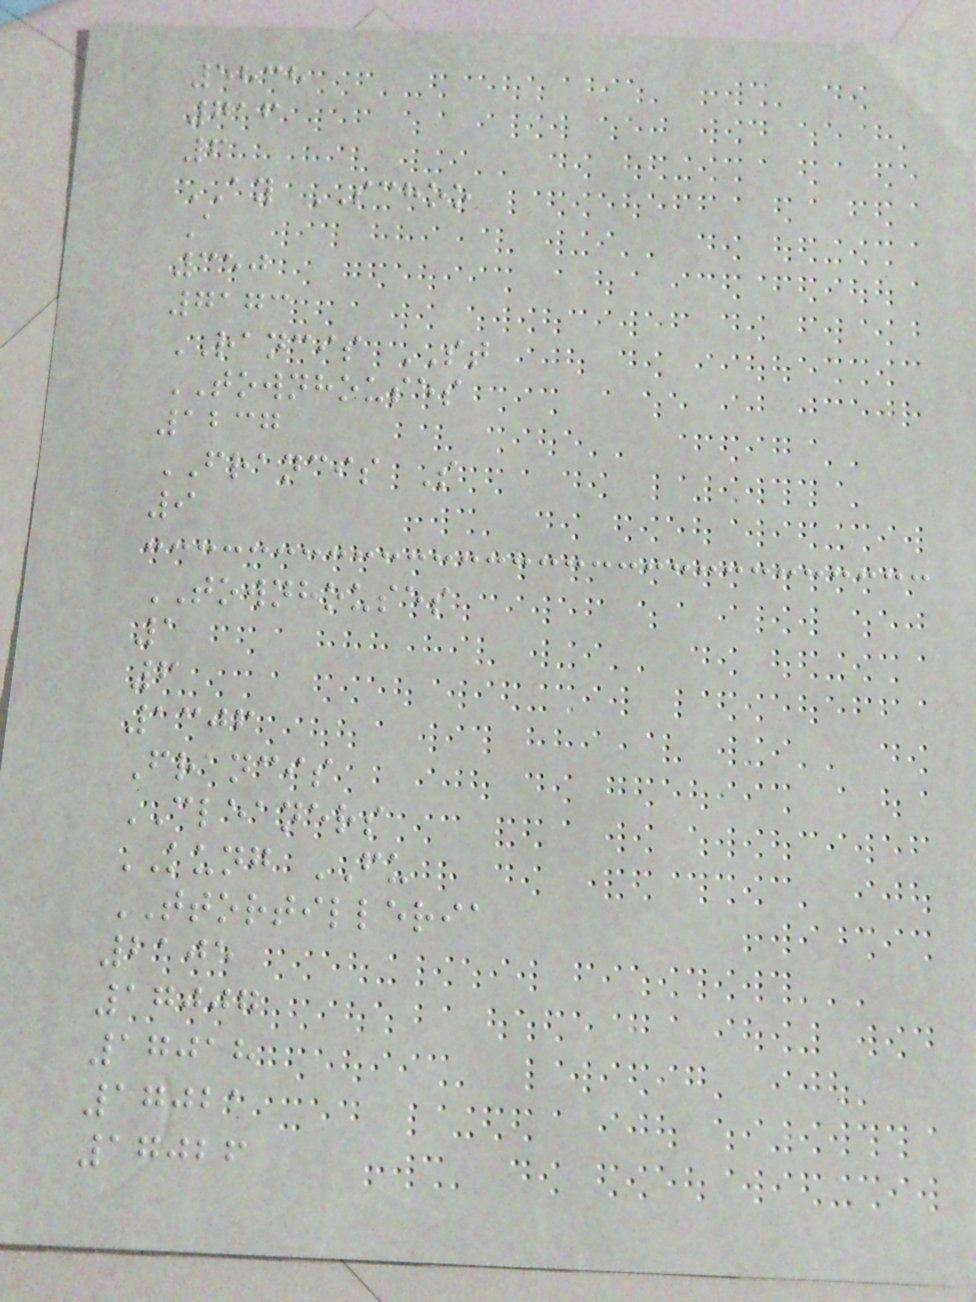5838
716
6
AY SCHOO
A
350
7173
RANCIS ST
TOWNHOUSES
1237
FRANCIS S
9
TOWNHOUSES
1
6
1306
Francis
CLEANERS
KUNG FU
TTORTILLERIA
2105
17007
17018
17021
17026
